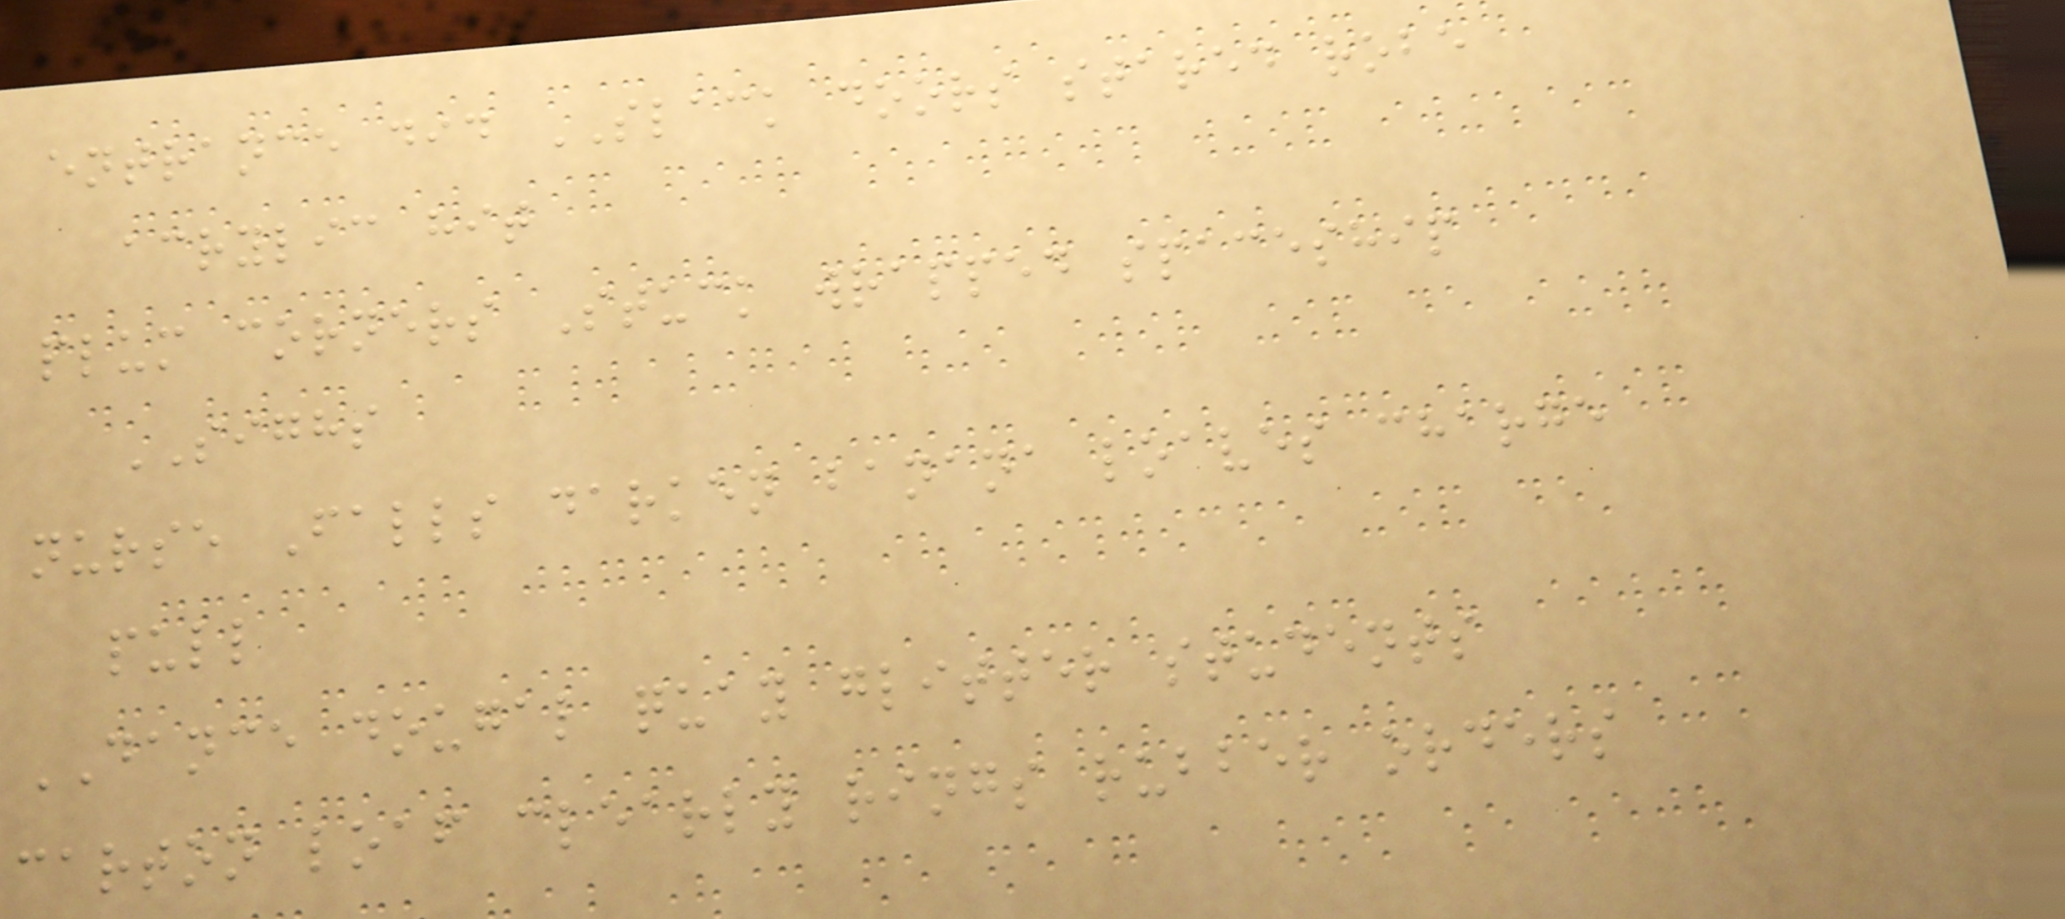entrance did SLACK doors stared robe
acrylic hit
plum corners Stuck wrapped spaceship
SIGHS
nurse Falls darken banana loaves charge
pull
DANCE dougal quay glitter students
carton loaf clearly rings rubber orders
